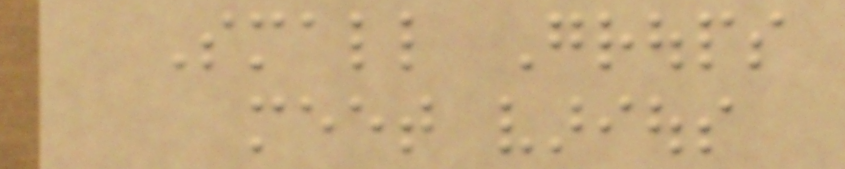Small Groups
meet various
